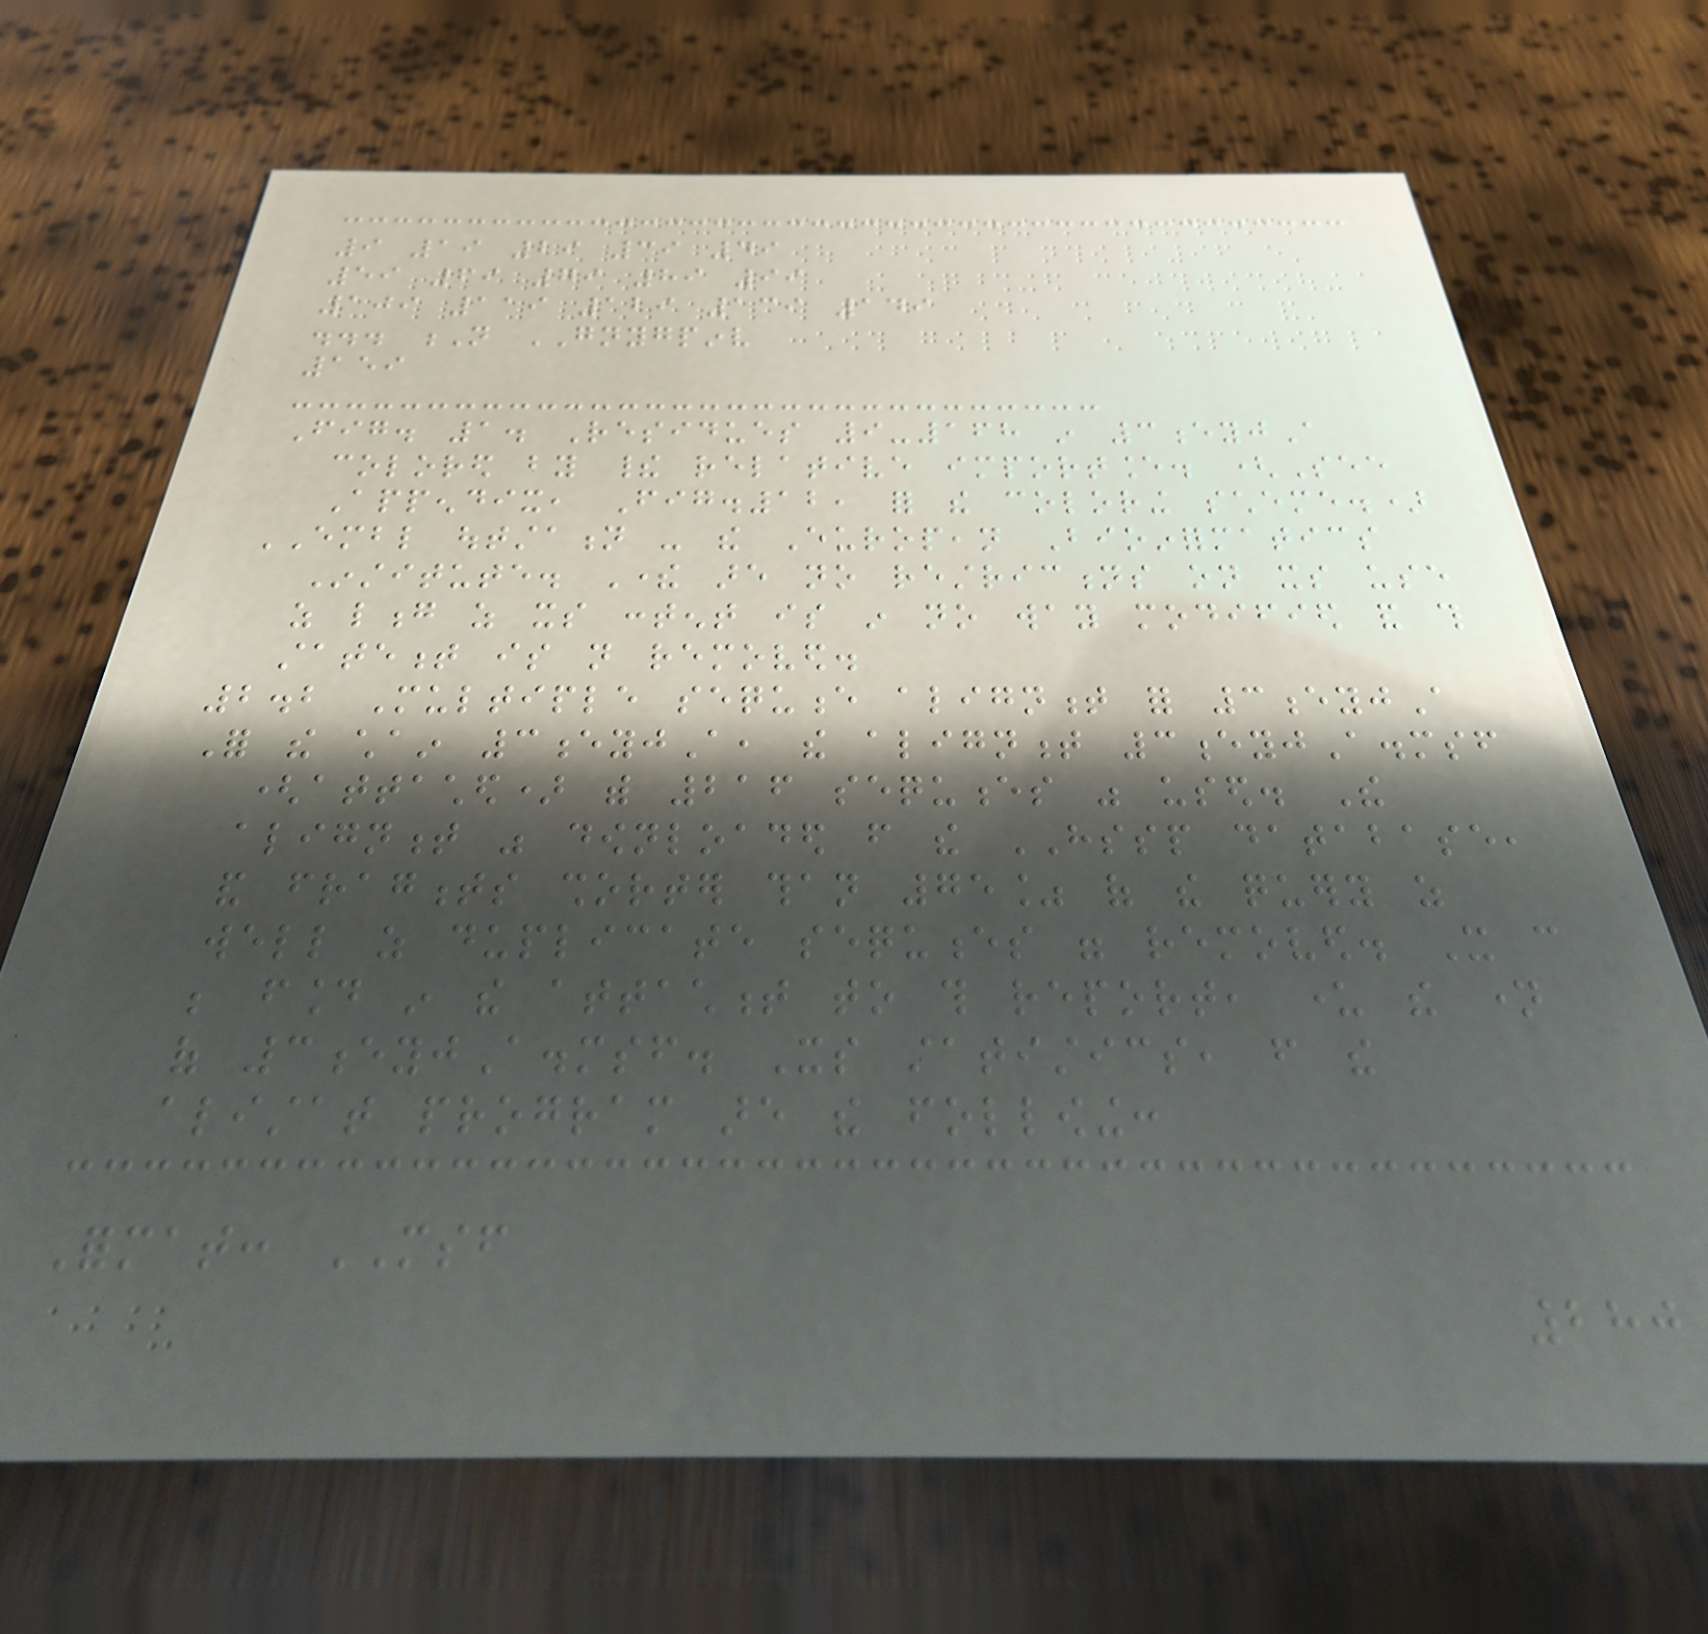9 19 29 39 49
59 69 79 89 99
109 119 129 139 149
... N GNYGPINV
159
Fig. 1. Residues 9-168 in 3eyjA
colored by their relative importance. (See
Appendix, Fig.12, for the coloring scheme.)
EMBL outstation - the European Bioinformatics
Institute. There are no restrictions on its use
as long as its content is in no way modified and this
statement is not removed.
2.2 Multiple sequence alignment for 3eyjA
For the chain 3eyjA, the alignment 3eyjA.msf
(attached) with 216 sequences was used. The
alignment was downloaded from the HSSP database,
and fragments shorter than 75% of the query as
well as duplicate sequences were removed. It can
be found in the attachment to this report, under the name
of 3eyjA.msf. Its statistics, from the
alistat program are the following:
Format: MSF
280
